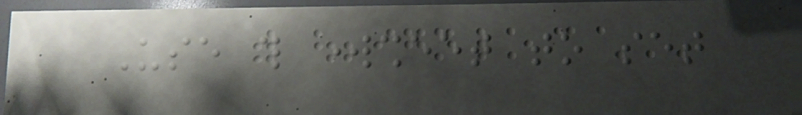Use this worksheet to set
